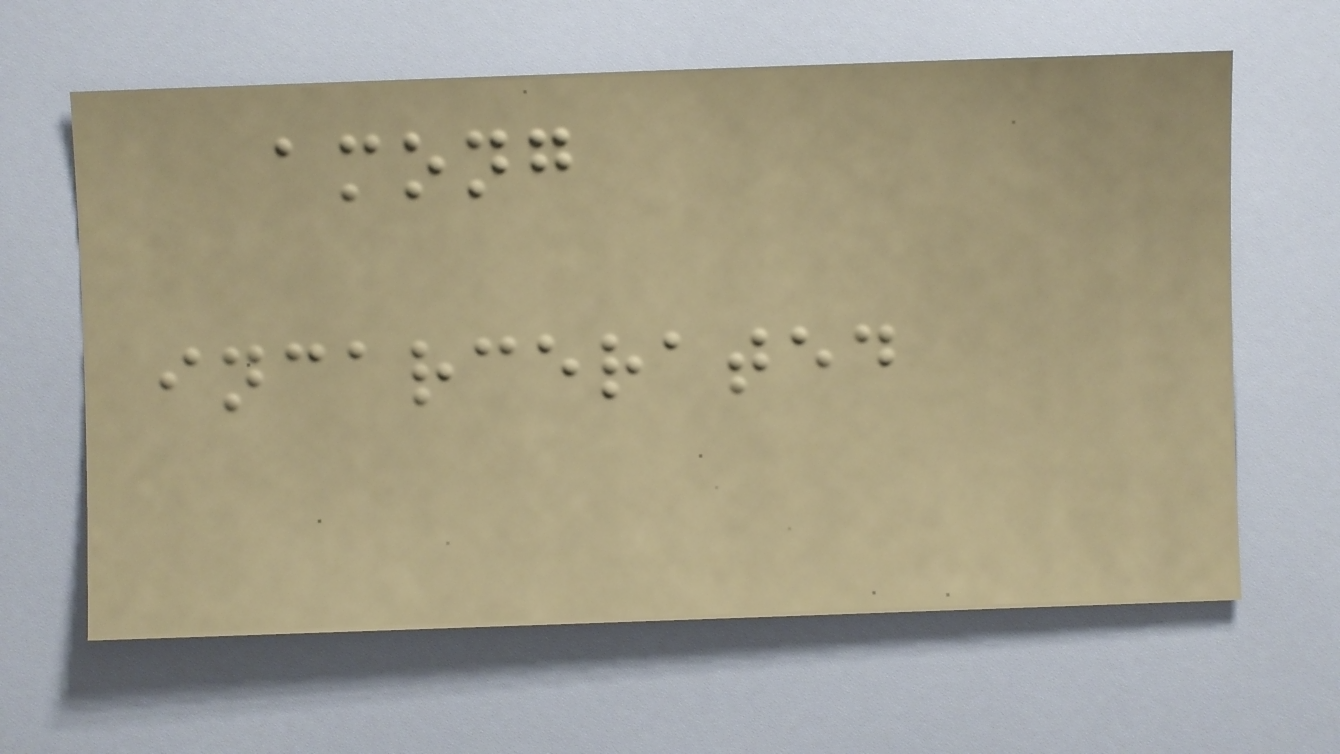among
incarcerated
